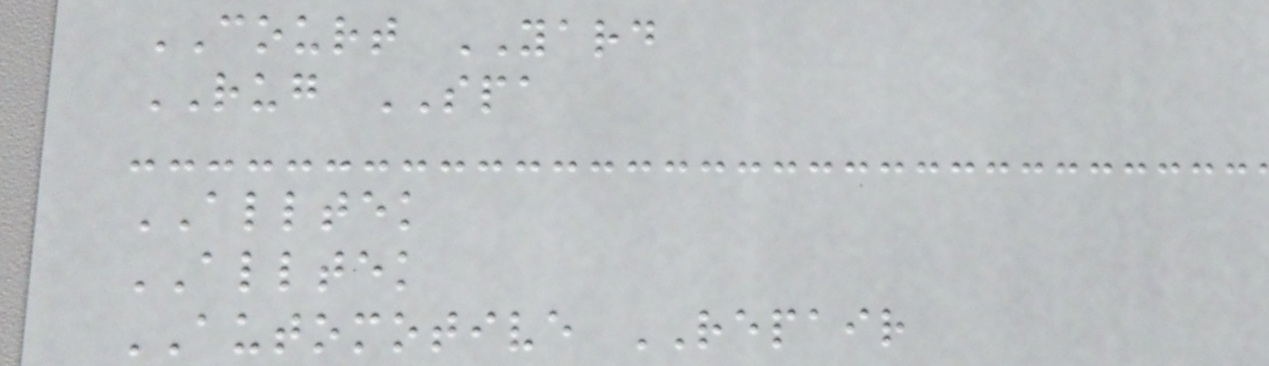COURT YARD
RUG SPA
ALLTEK
ALLTEK
AUTOMOTIVE REPAIR
